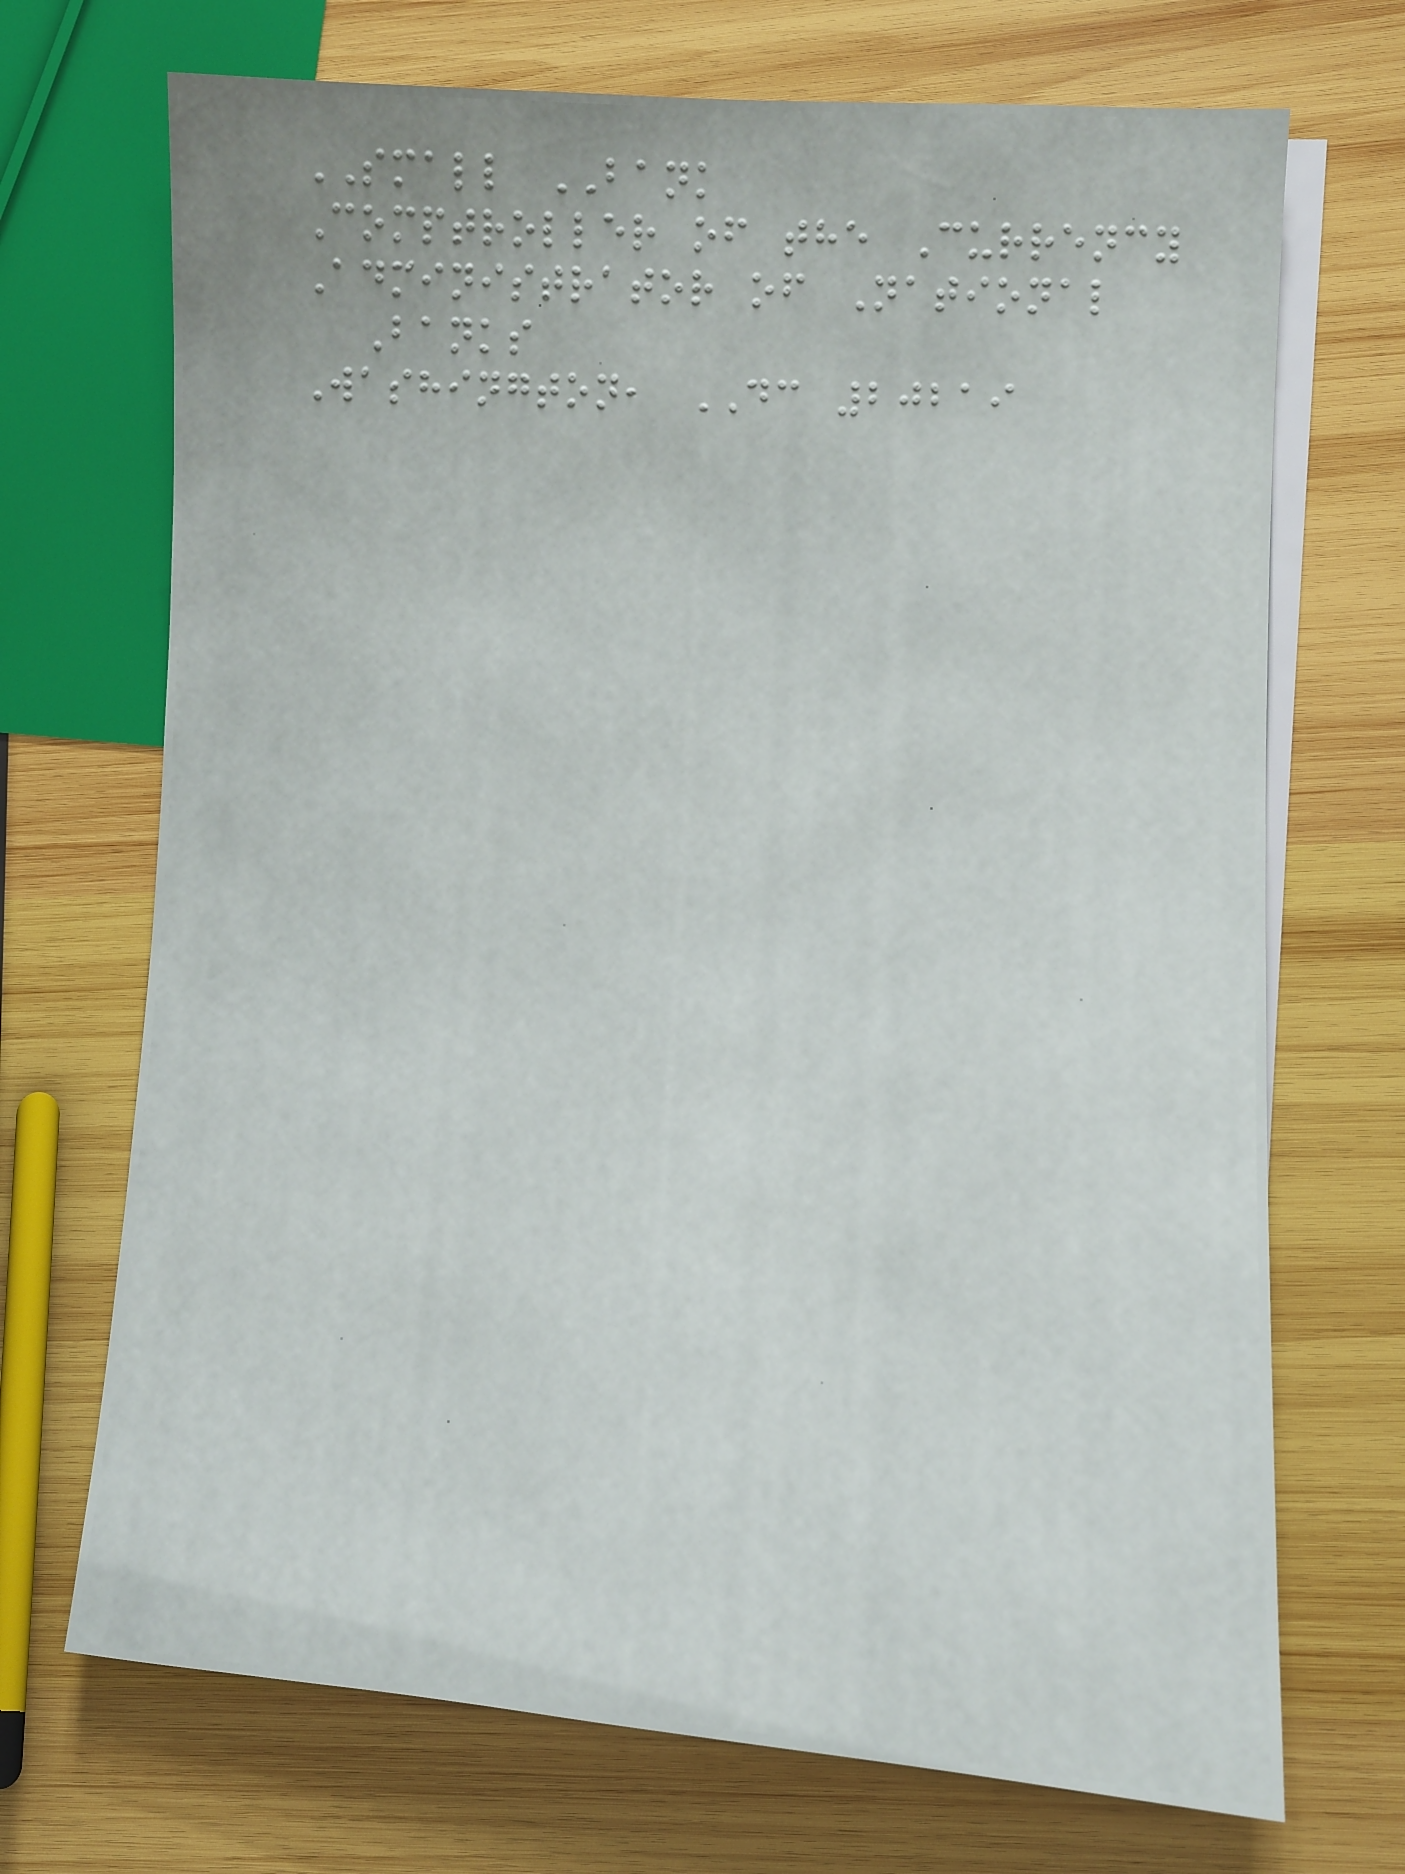SMALL BANK
Comptroller of the Currency
Administrator of National
Banks
Washington, DC 20219
